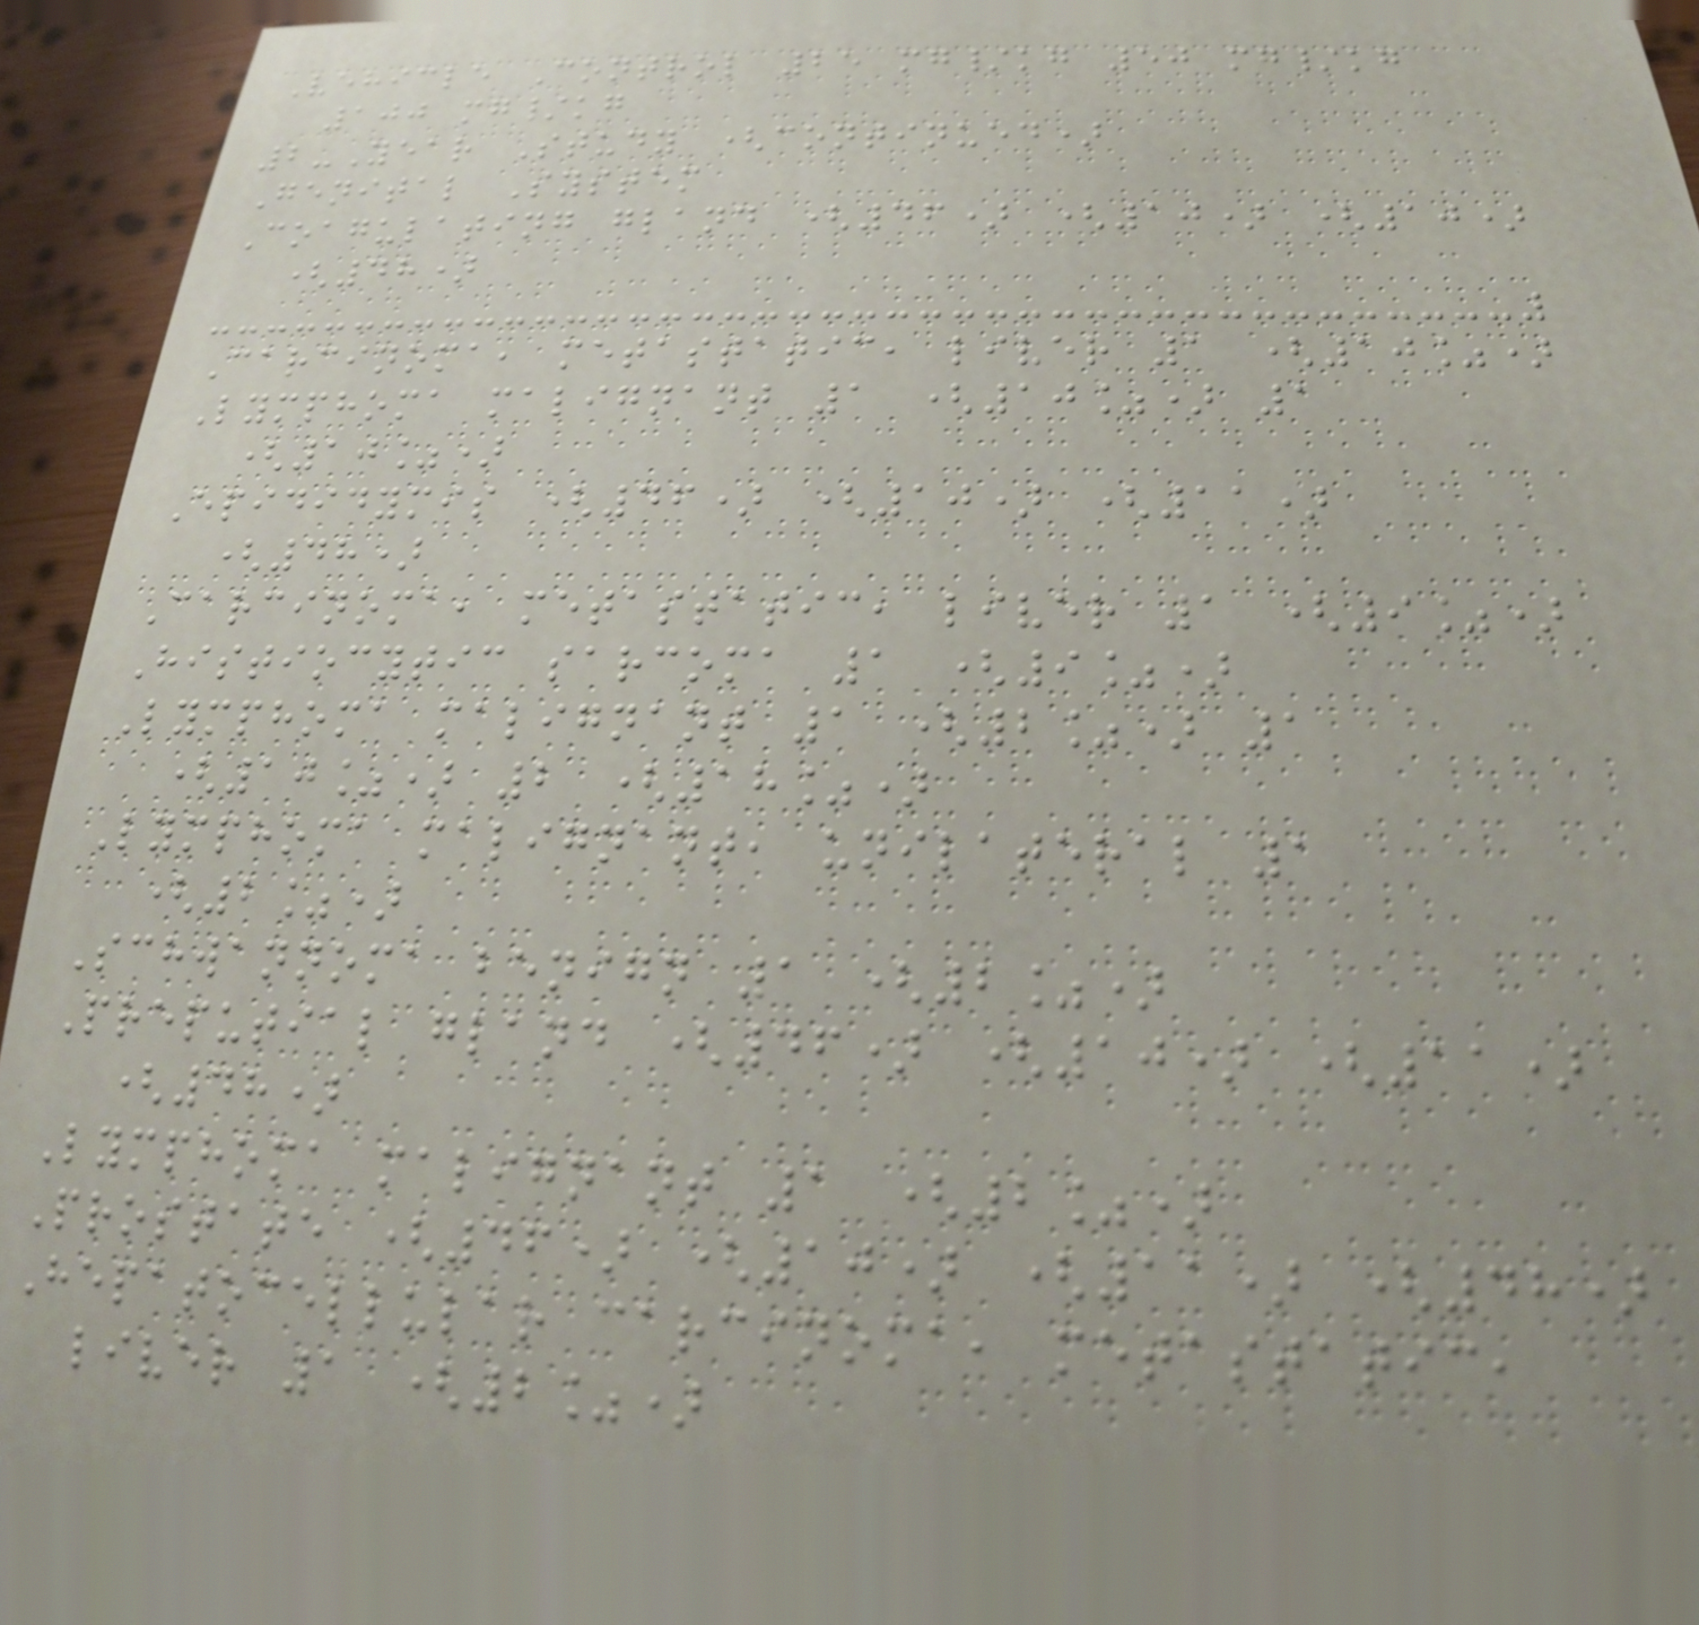Vehicle Control 25 mg/kg 50 mg/kg
100 mg/kg
2-Year Study (continued)
Genital System
Coagulating gland (46) (10) (10)
(48)
Carcinoma, metastatic, liver 1 (10%)
Lymphoma malignant 1 (10%) 1
(10%)
Epididymis (46) (10) (11)
(48)
Carcinoma, metastatic, liver 1 (9%)
Histiocytic sarcoma 1 (9%)
Lymphoma malignant 1 (2%) 1
(10%) 2 (18%)
Lymphoma malignant, unilateral 1
(2%)
Schwannoma benign 1 (2%)
Preputial gland (46) (10) (11)
(48)
Lymphoma malignant 1 (2%)
Prostate (46) (10) (11) (48)
Hepatocellular carcinoma, metastatic,
liver 1 (2%)
